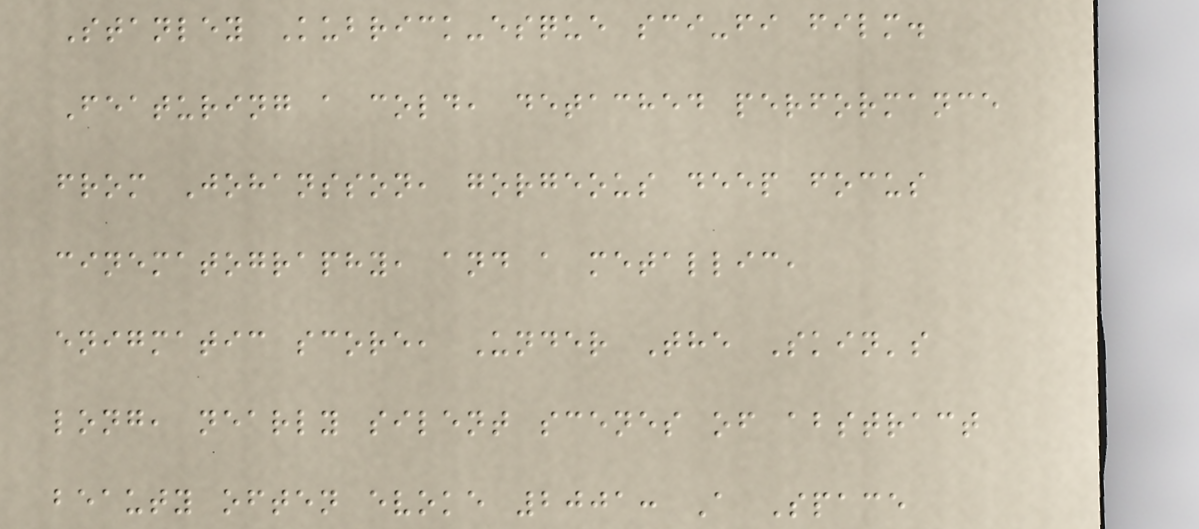Stanley Kubrick-esque sci-fi film.
Featuring a cold, detached performance
from Johansson, gorgeous deep focus
cinematography, and a metallic,
enigmatic score, Under The Skin's
long, nearly silent scenes of abstract
beauty often evoke 2001: A Space
